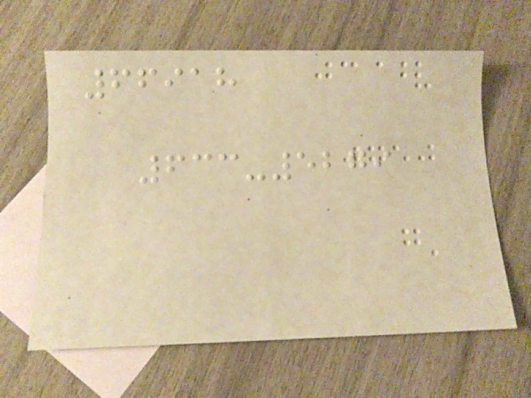66918
633-5279
